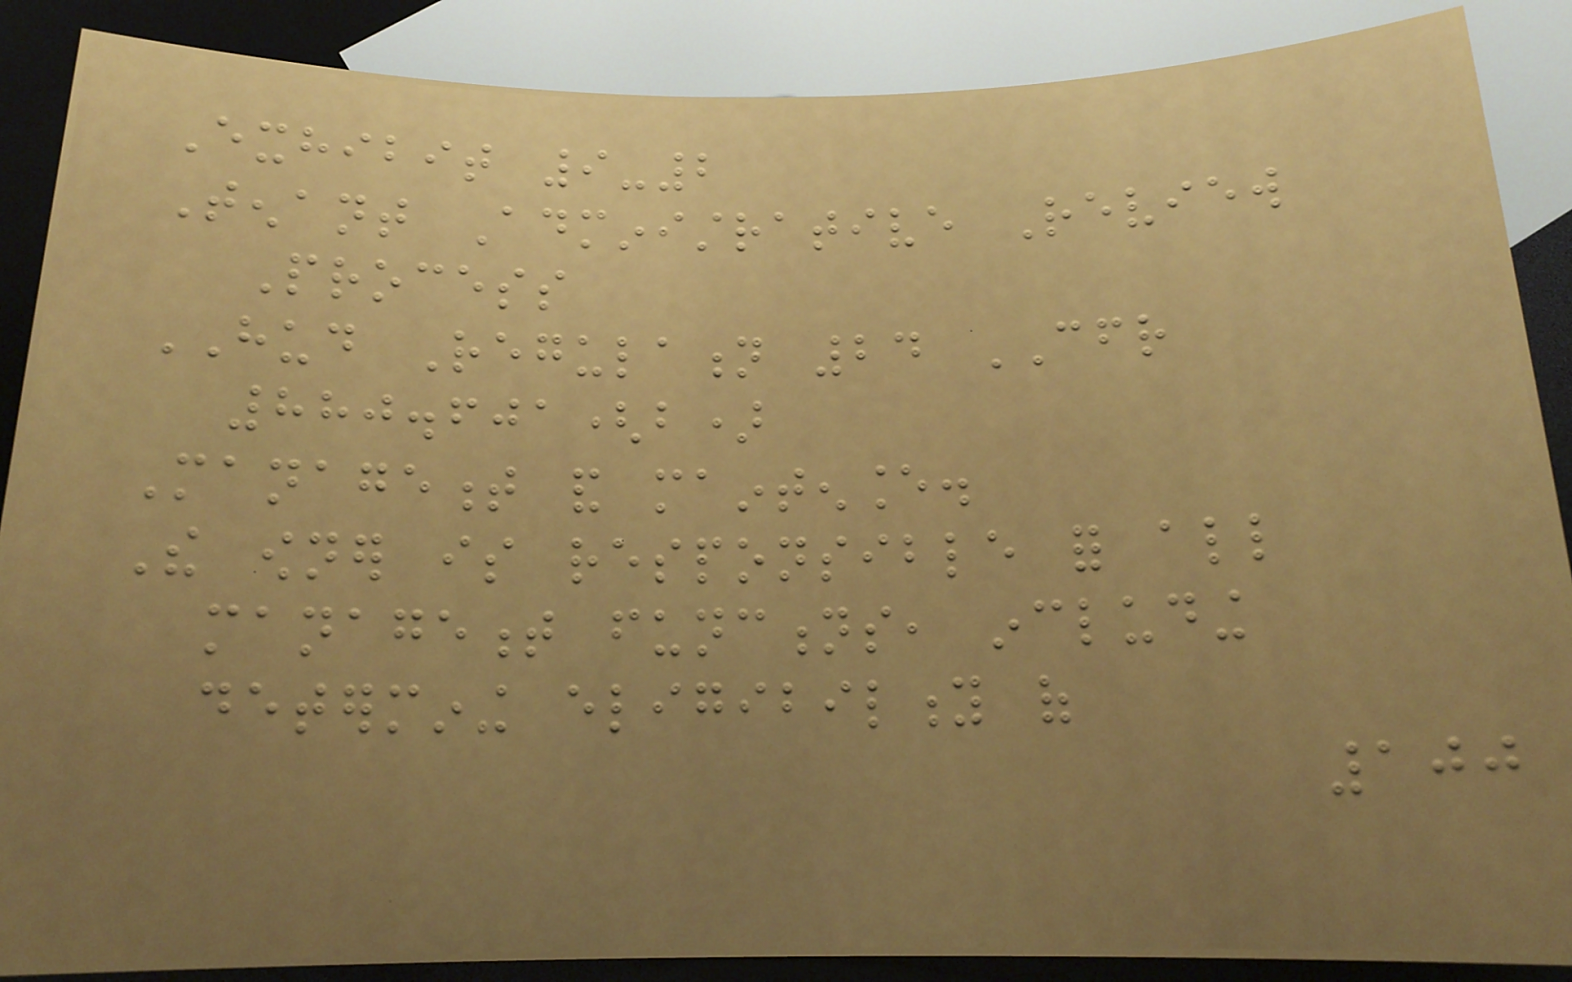Exhibit 9-2
Tenant Administrative Review
Process
HUD Regulation 24 CFR
880.601(b)
Management and maintenance.
The owner is responsible for all
management functions, including
determining eligibility of
100
